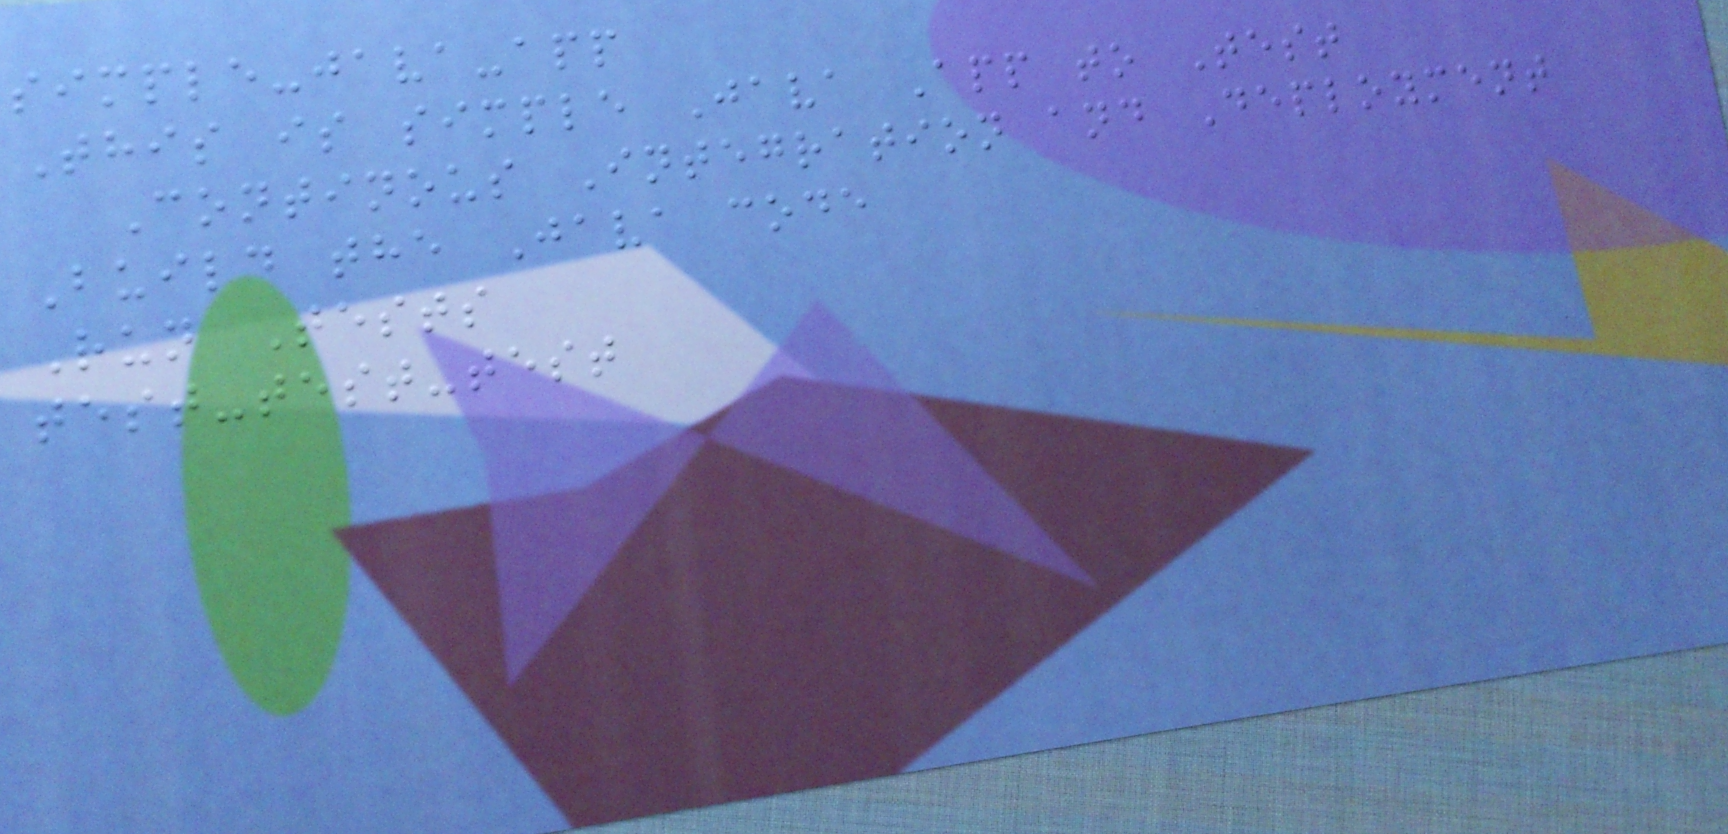simple-java-app
This is simple Java App to Test
Continous Integration and Deployment
Build the Java code
Run Tests
test-test-test
